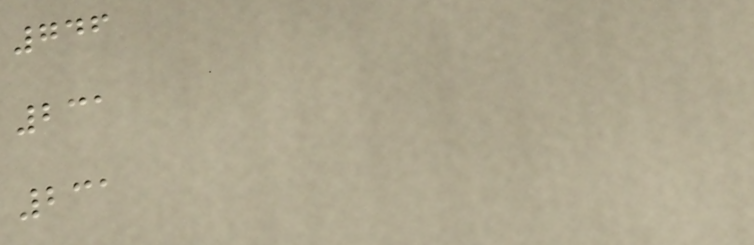746
231
231
